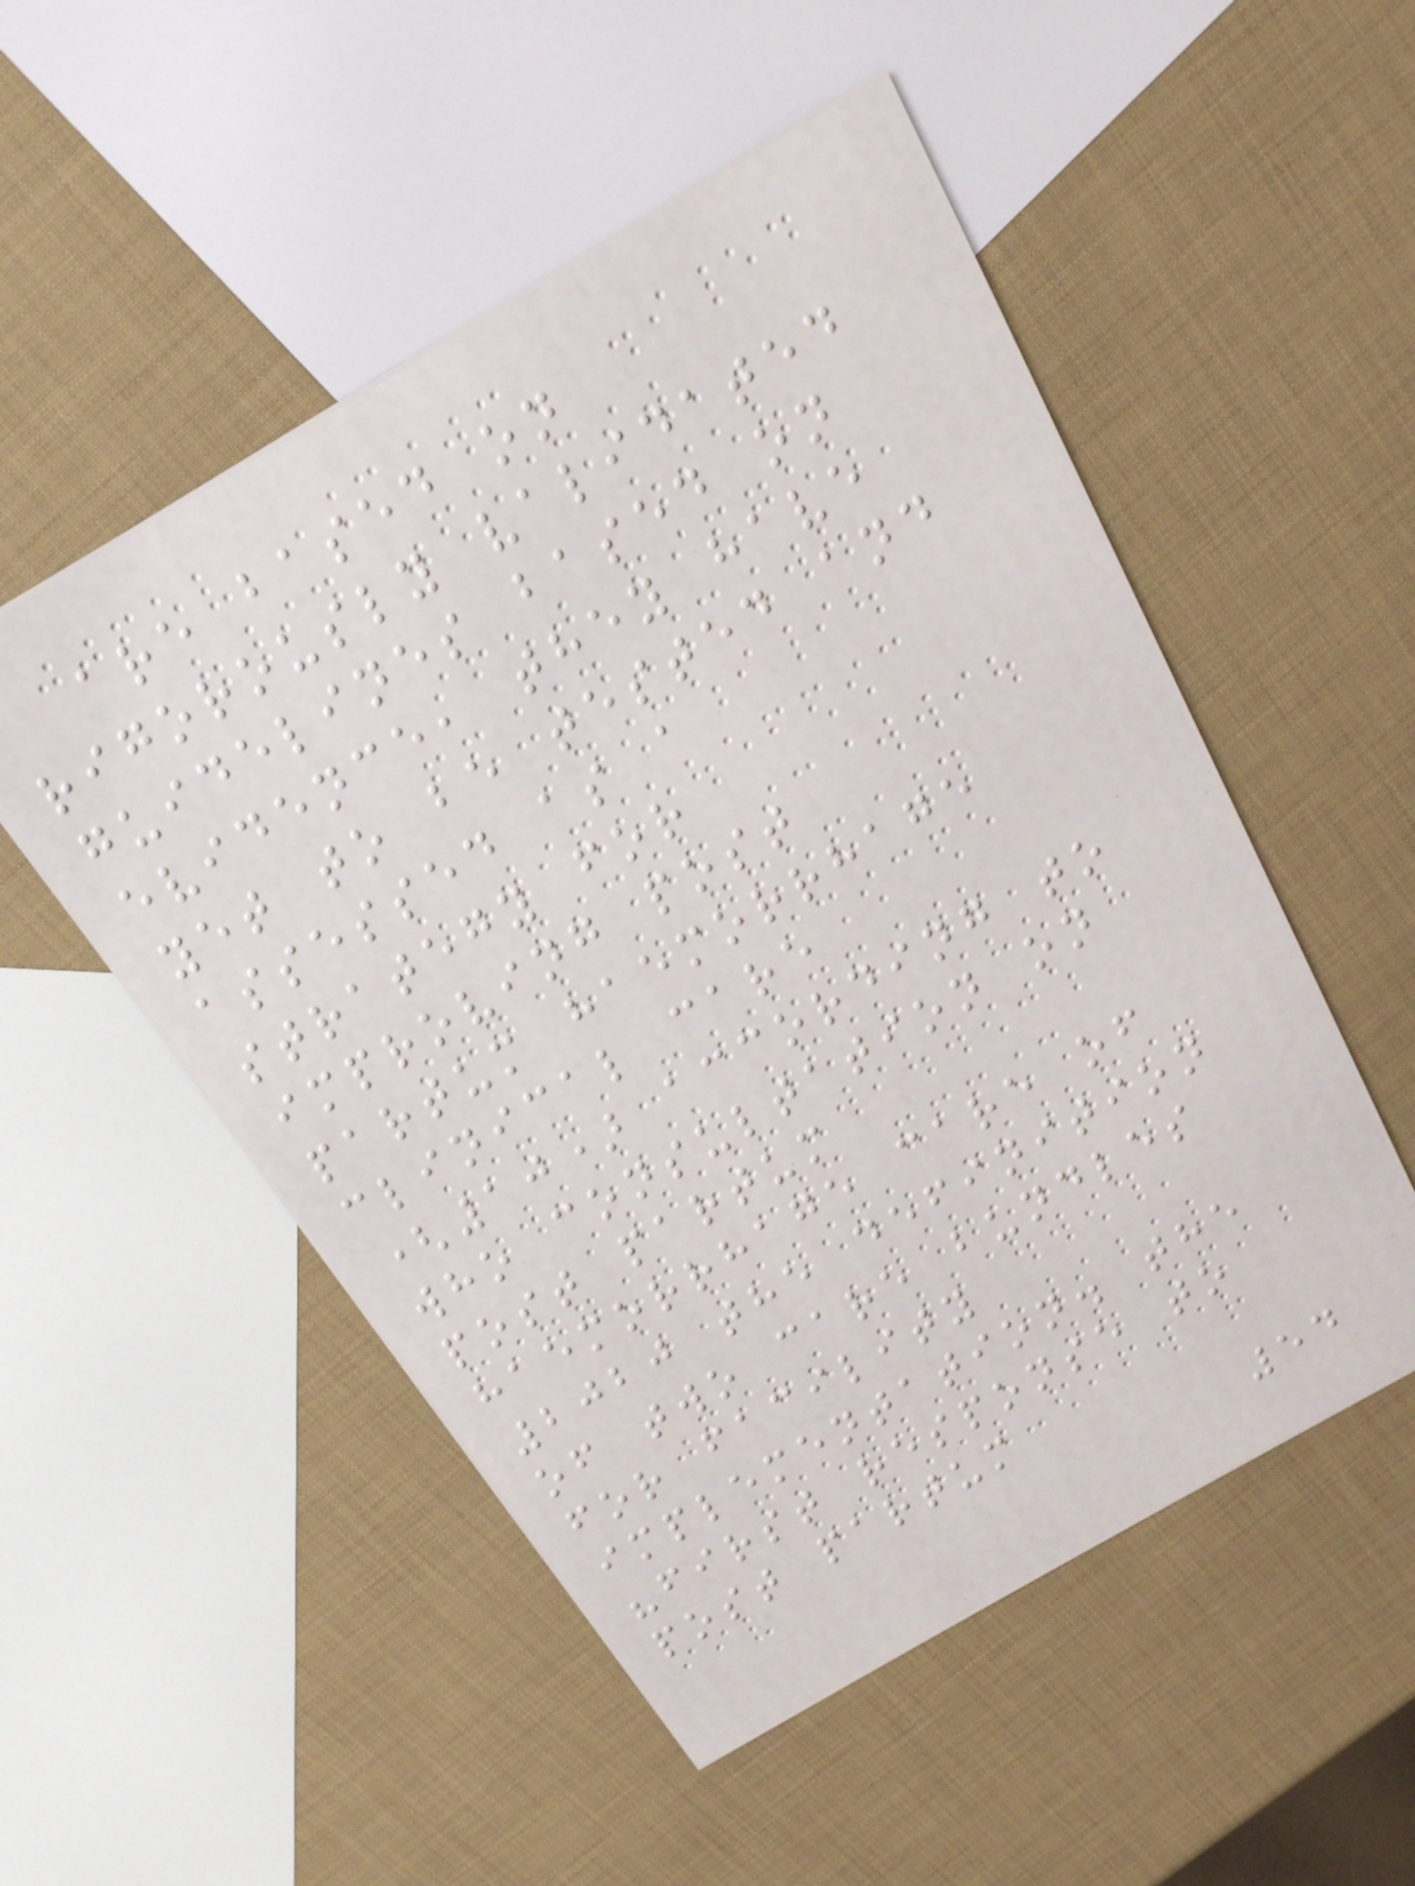are based on
rigorously validated
guidelines based on
evidence, they have
yet to be tested and
assessed as a
strategy for
improving post
partum haemorrhage
clinical care
(10) according to
who consultation on
post partum
haemorrhage care of
2020 the definition
of two care bundles
for facility
implementation. the
"first response to
post partum
54
